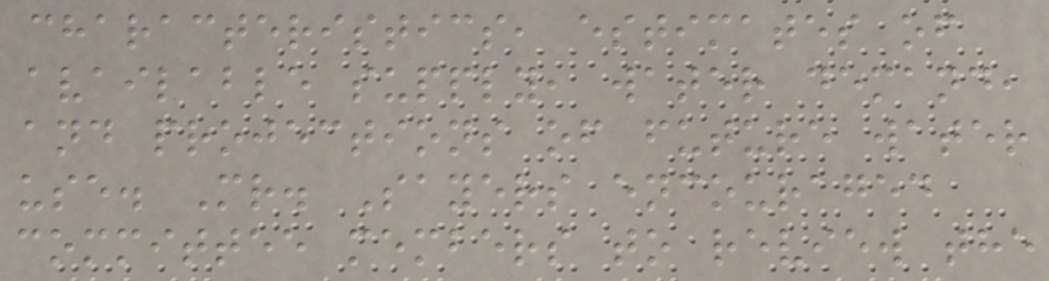characteristics, estimates of
available supply, water demand,
and projections of future water
use. Mr. Sayers encouraged
committee members to review the
